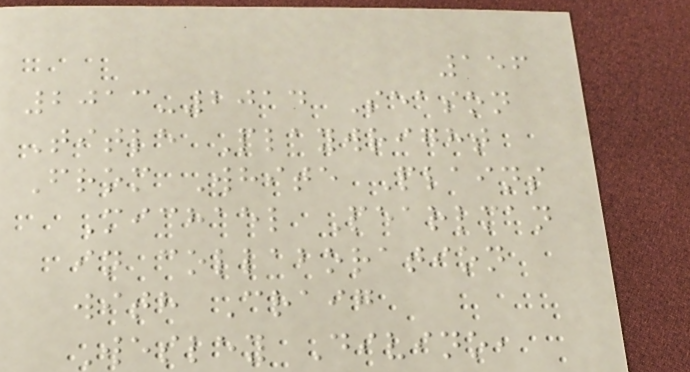156
2013-2014 Season
Title Playwright
From White Plains
Michael Pearlman
in collaboration
with Craig
Wesley Divino,
